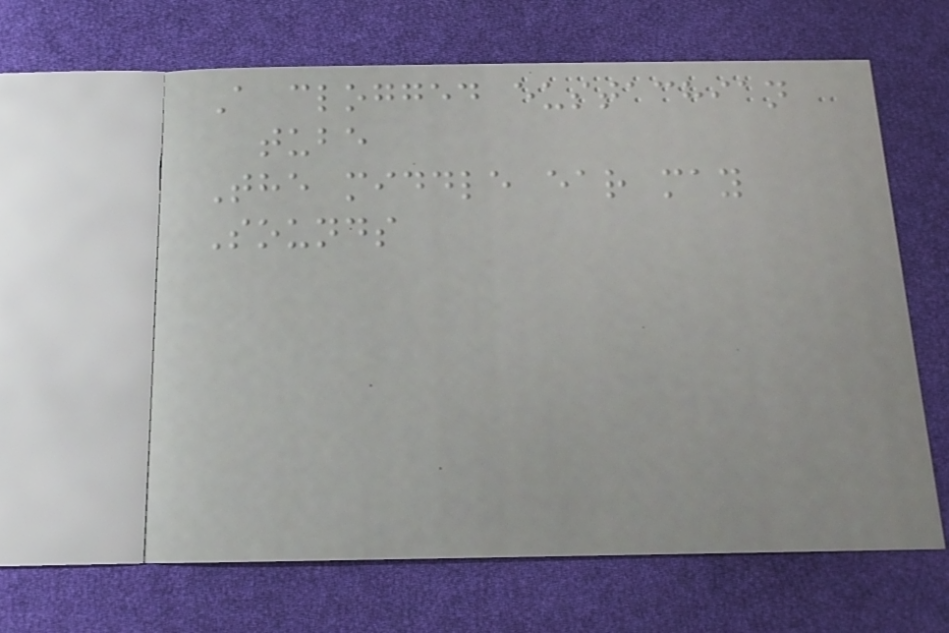A clogged eustachian
tube
The middle ear may
Sounds
